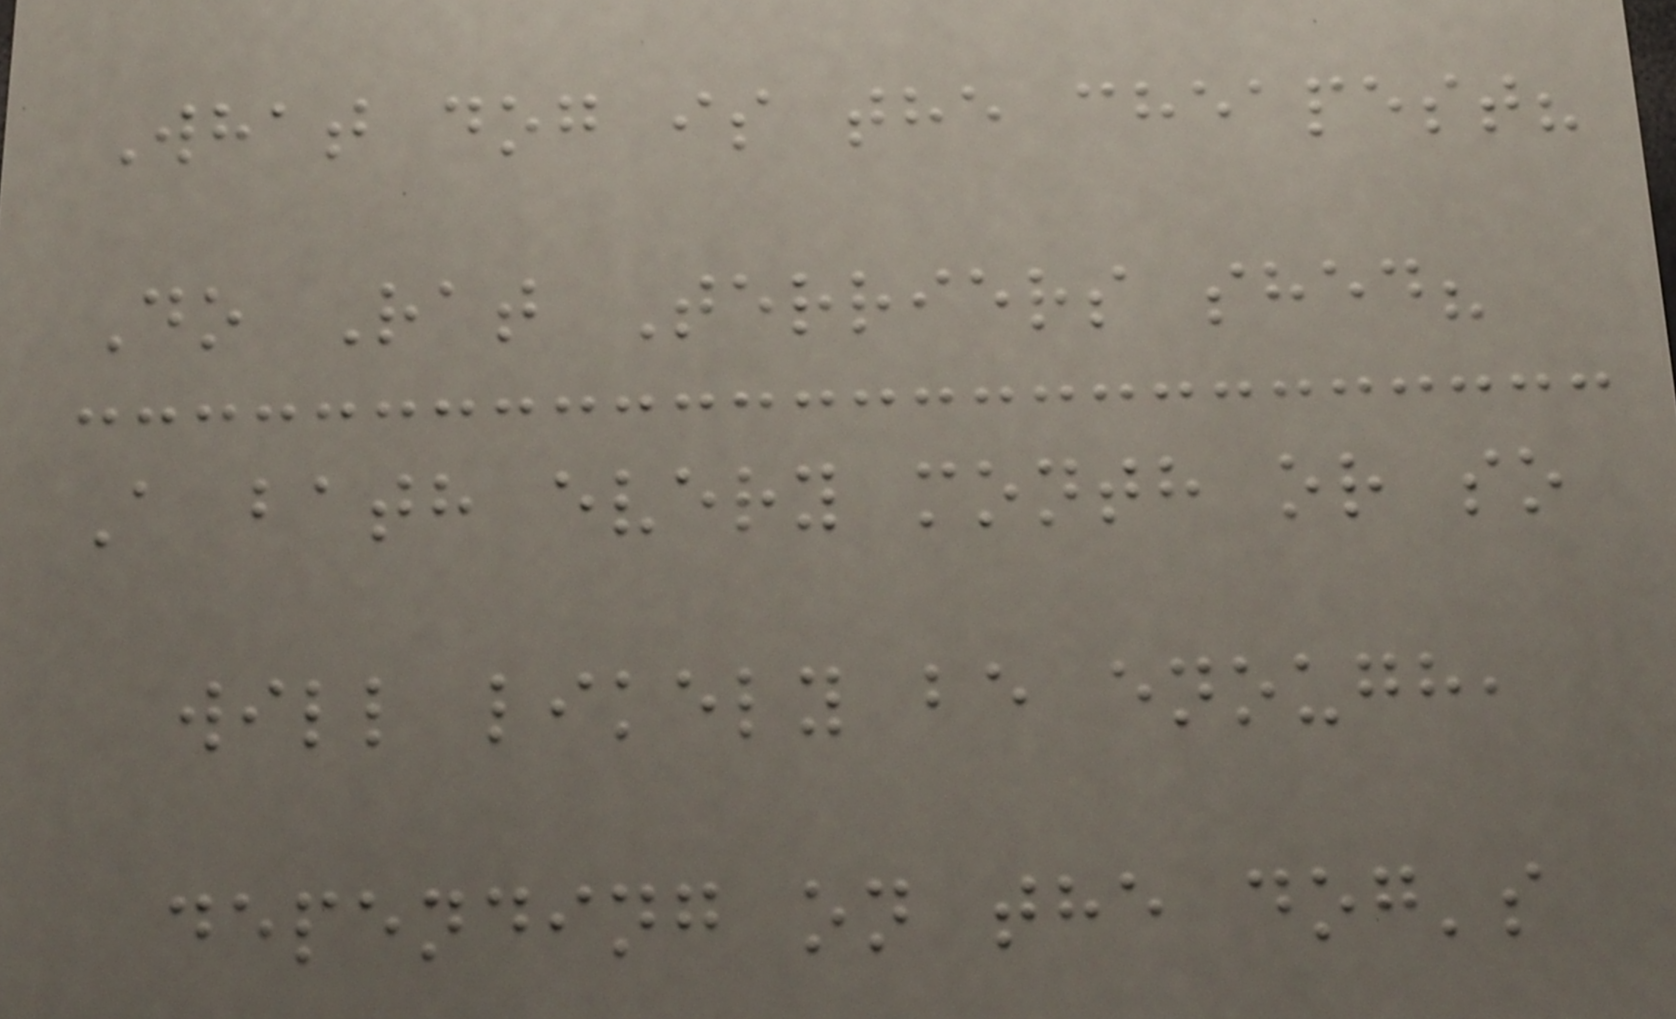What dog is the cheapest?
Do Rat Terriers shed?
A bath every month or so
will likely be enough,
depending on the dog's
